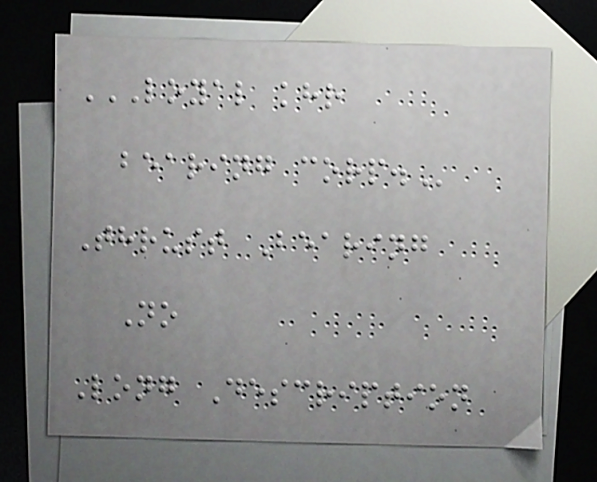LOYAL KHR
BEARING CORP.
Thrust Bearing
No
Long Description
